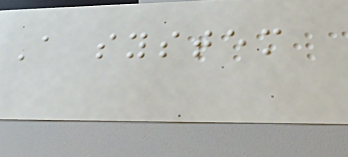A system
